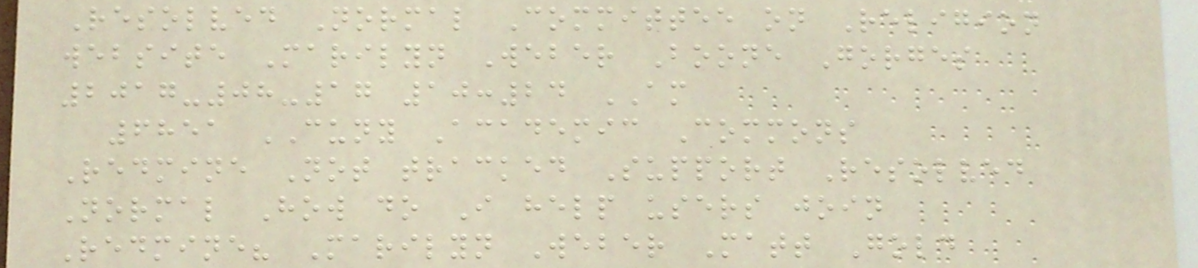Resolved Normal Committee on Religion
website Marilyn Weber Boone Gorges
2017-08-17 10:24 AM
6851 CUNY Academic Commons
Redmine Not tracked Support Resolved
Normal How do I help users join
Redmine? Marilyn Weber Matt Gold
